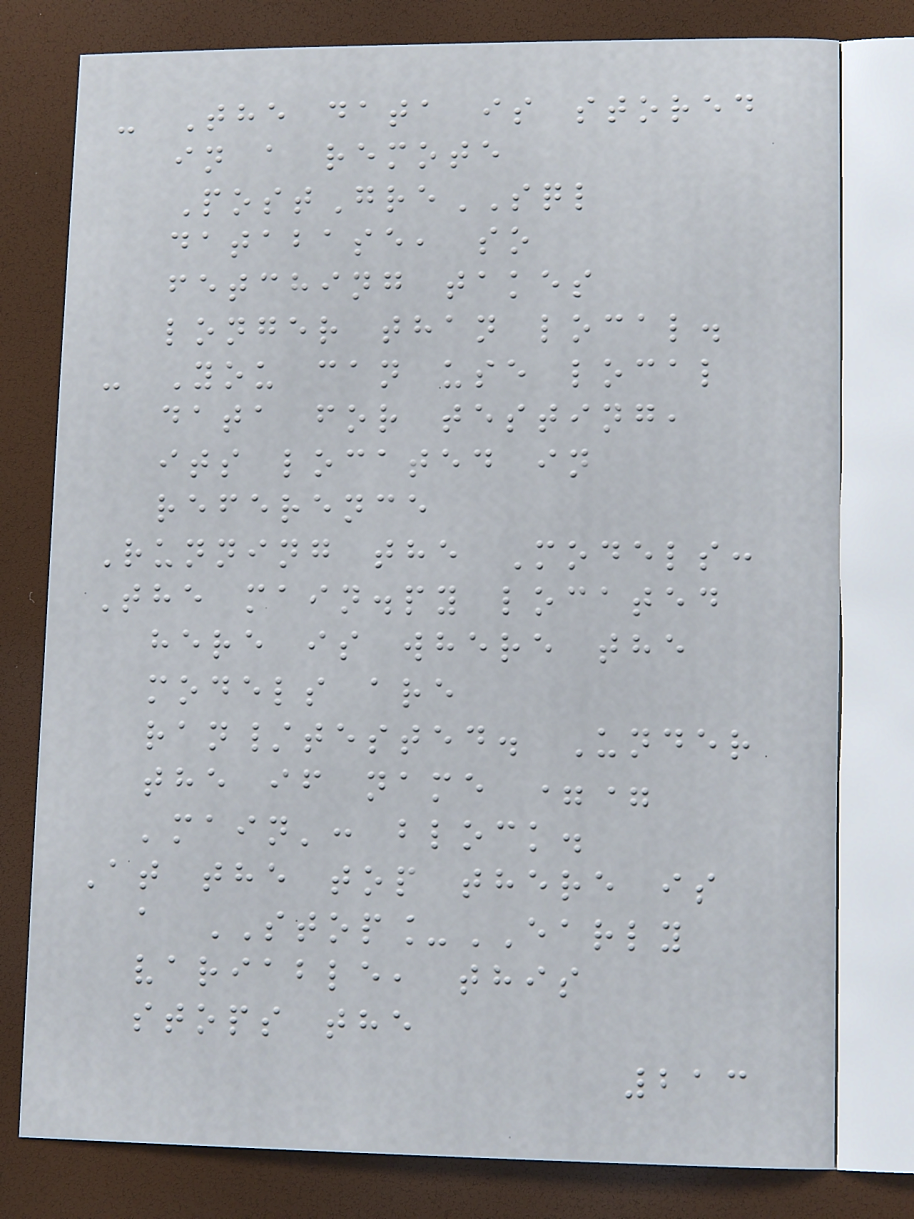- The data is stored
in a remote
PostGreSQL
database, so
fetching takes
longer than local.
- You can use local
data for testing,
its located in
reference
Running the Models:
The main.py located
here is where the
models are
ran/tested. Under
the if name ==
'main': block.
At the top there is
a STOP_EARLY
variable, this
stops the
213
